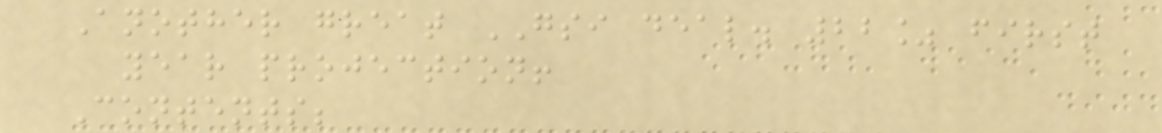Another great GSI deal. 22% first
year projection!
Contents;
